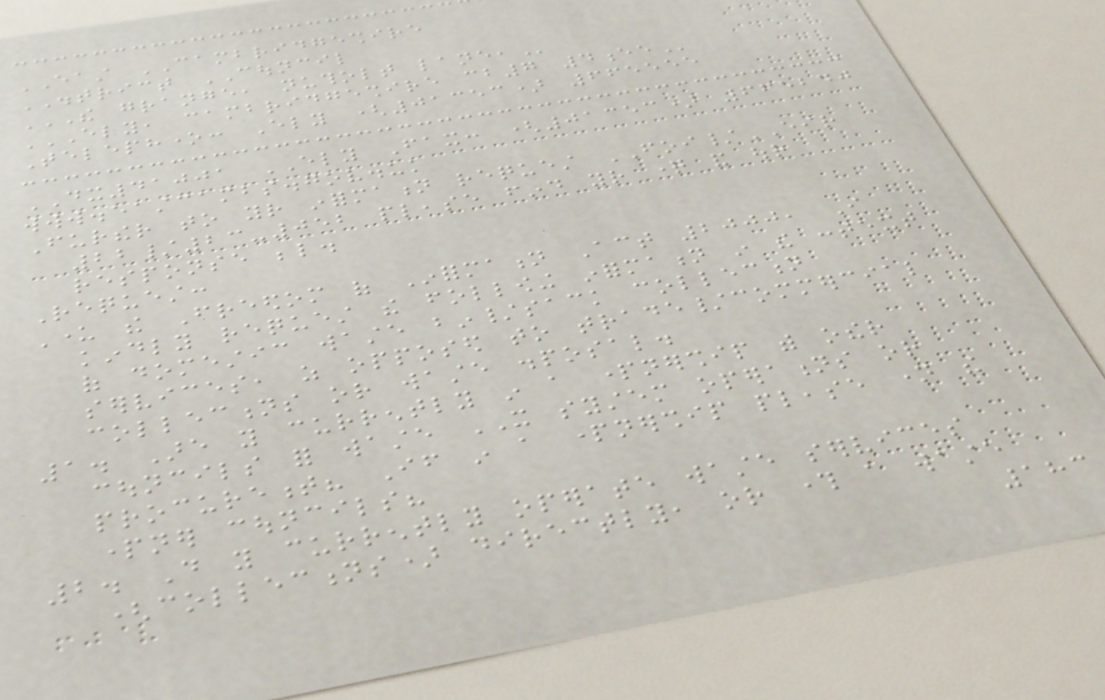EAST CAMBRIDGESHIRE
DISTRICT COUNCIL
THE GRANGE, NUTHOLT LANE,
ELY, CAMBRIDGESHIRE CB7 4EE
Telephone: Ely (01353) 665555
DX41001 ELY Fax: (01353) 665240
www.eastcambs.gov.uk
Further to your information request FOI/EIR
22/23-052 please find your question and our
response below.
Request:
Under the Freedom of Information Act 2000, I
kindly request the following information in the context
of domestic waste bin/sack collection
services, as opposed to trade/commercial
collections or waste disposal.
1. Are you currently in a partnership with other
councils for waste IT system operations or
procurement? If in a partnership please name the
partner councils?
2. Do you currently operate waste services
(collections) directly, or through a waste
183
